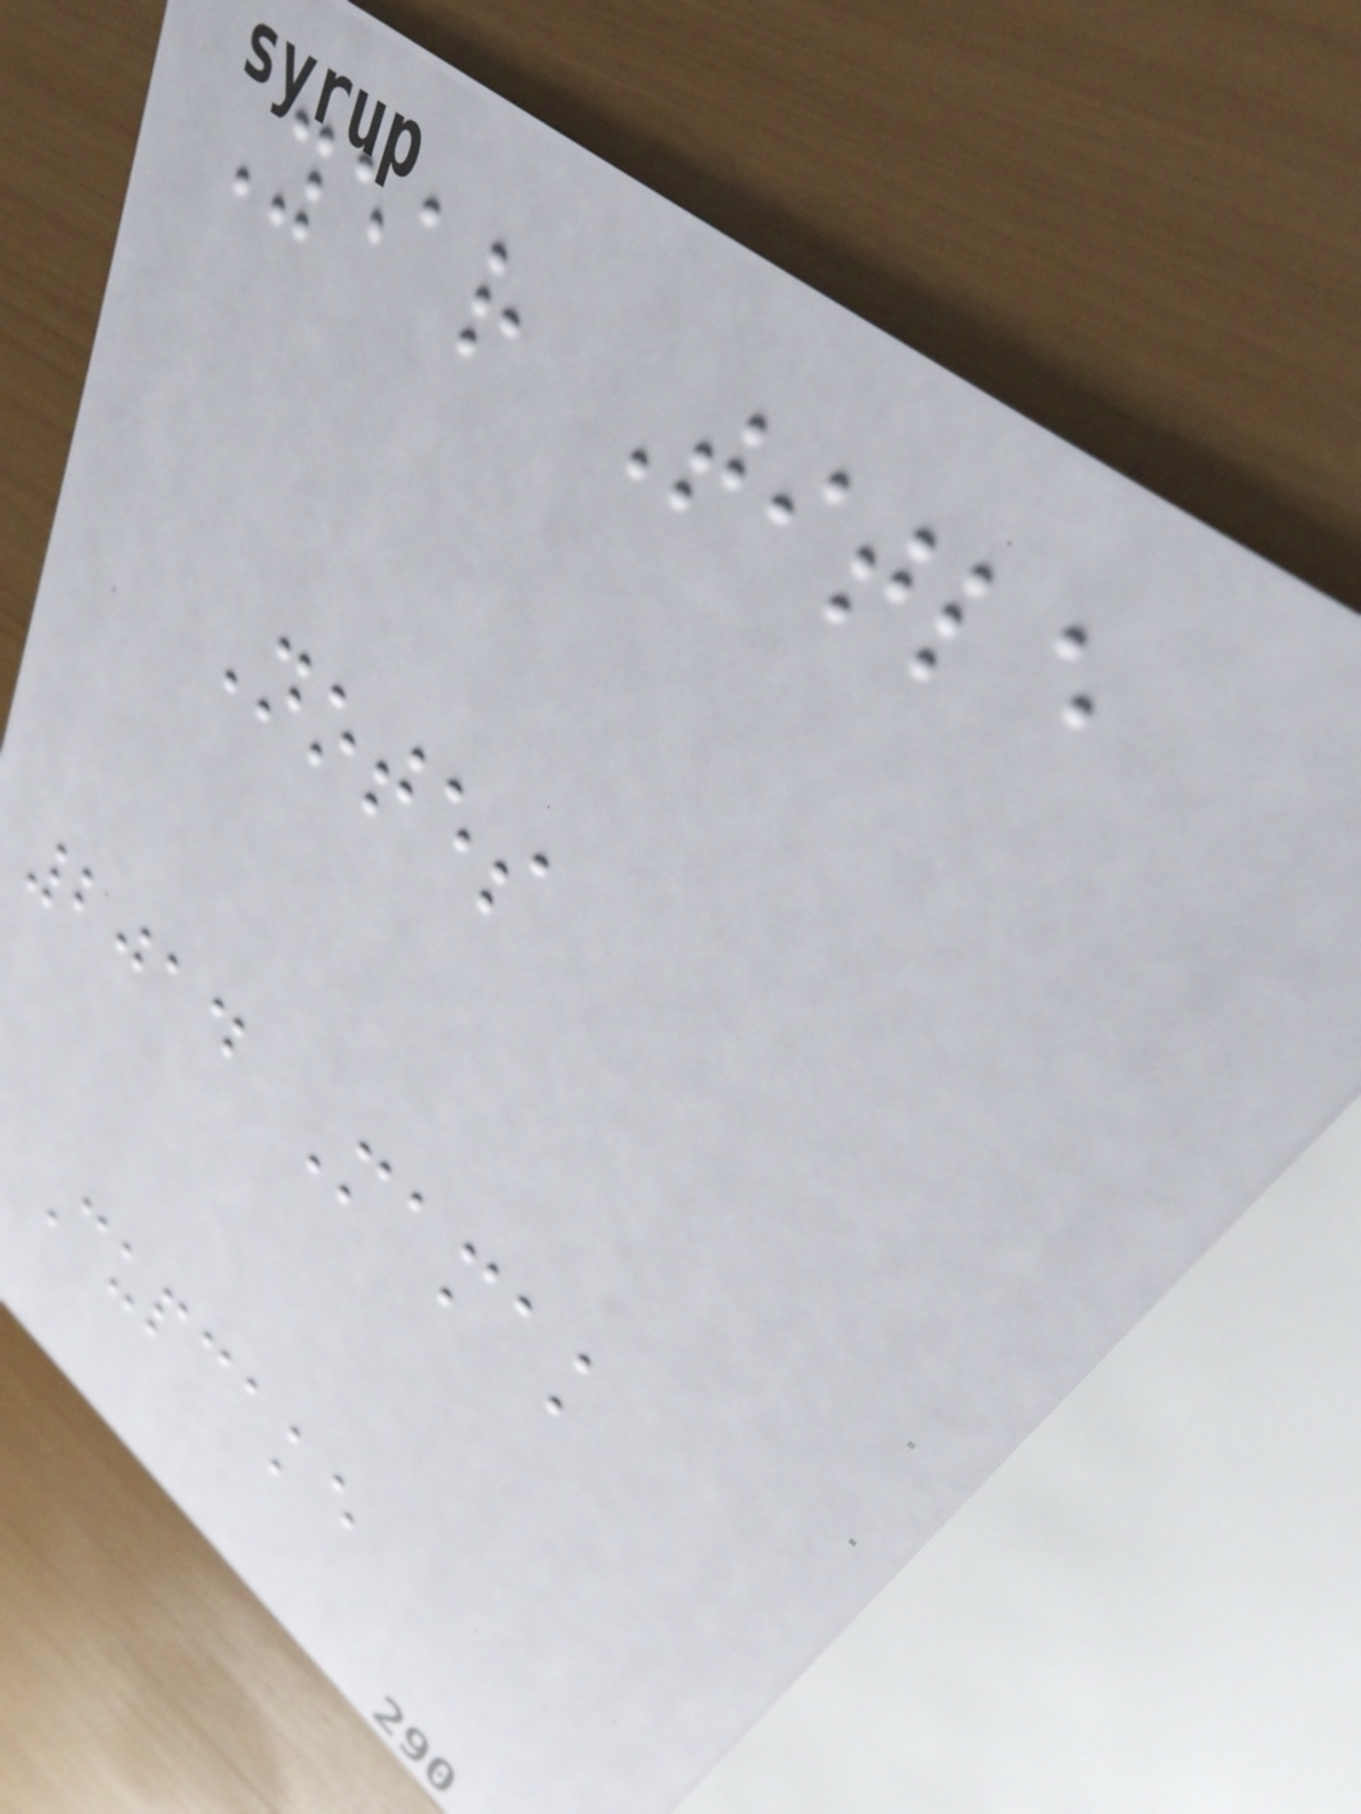Year Title
Notes
2014 Mamak
Cupcake
